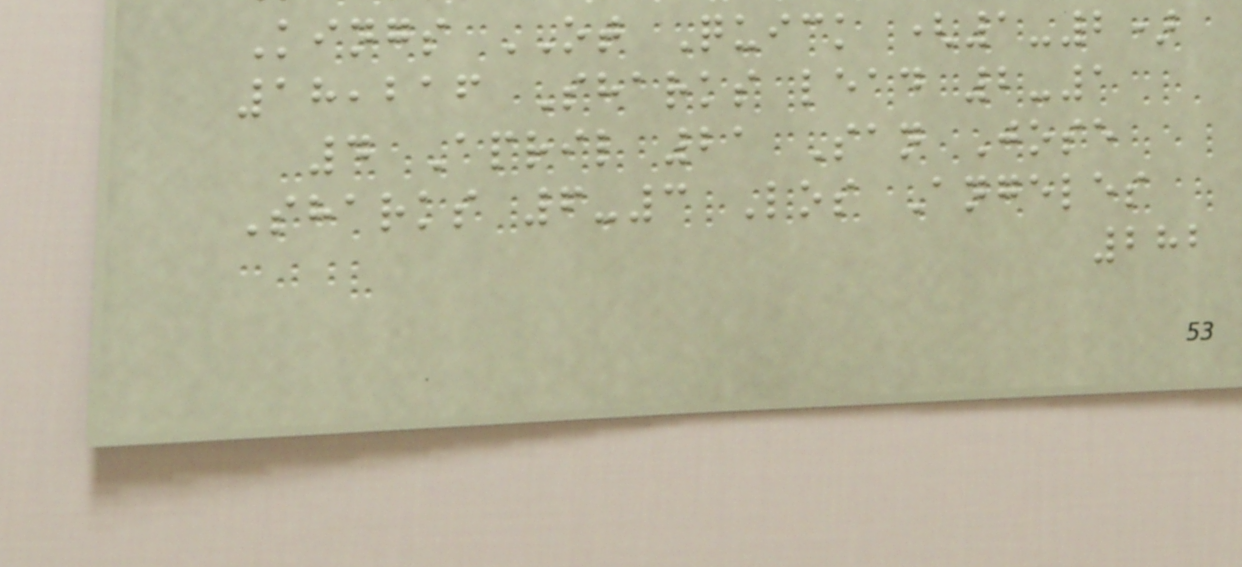Kings OT Quick (1-2)
18,216 Sharks lead 2-1
4 April 21 San Jose
Sharks 6-3 Los Angeles
282
